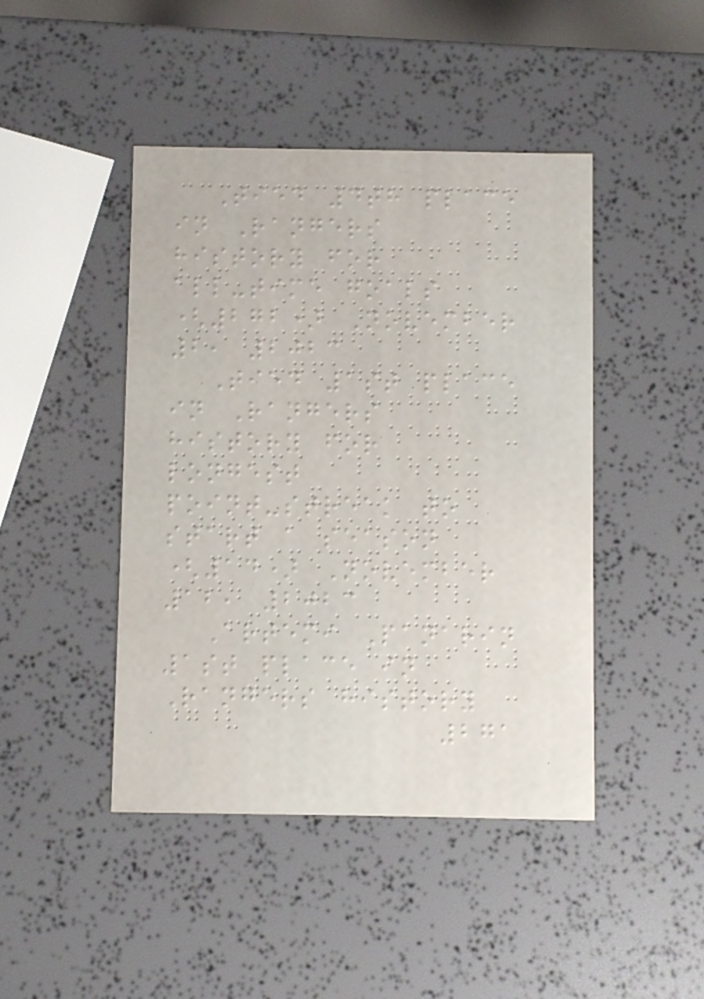Tied 4th place
in Rangers
history for
all-time goals
(272) November
2, 2023
Tied 1st place
in Rangers
history for
longest
point-streak to
start a season
(14) November
12, 2023
Artemi Panarin
1st place in
Rangers history
271
